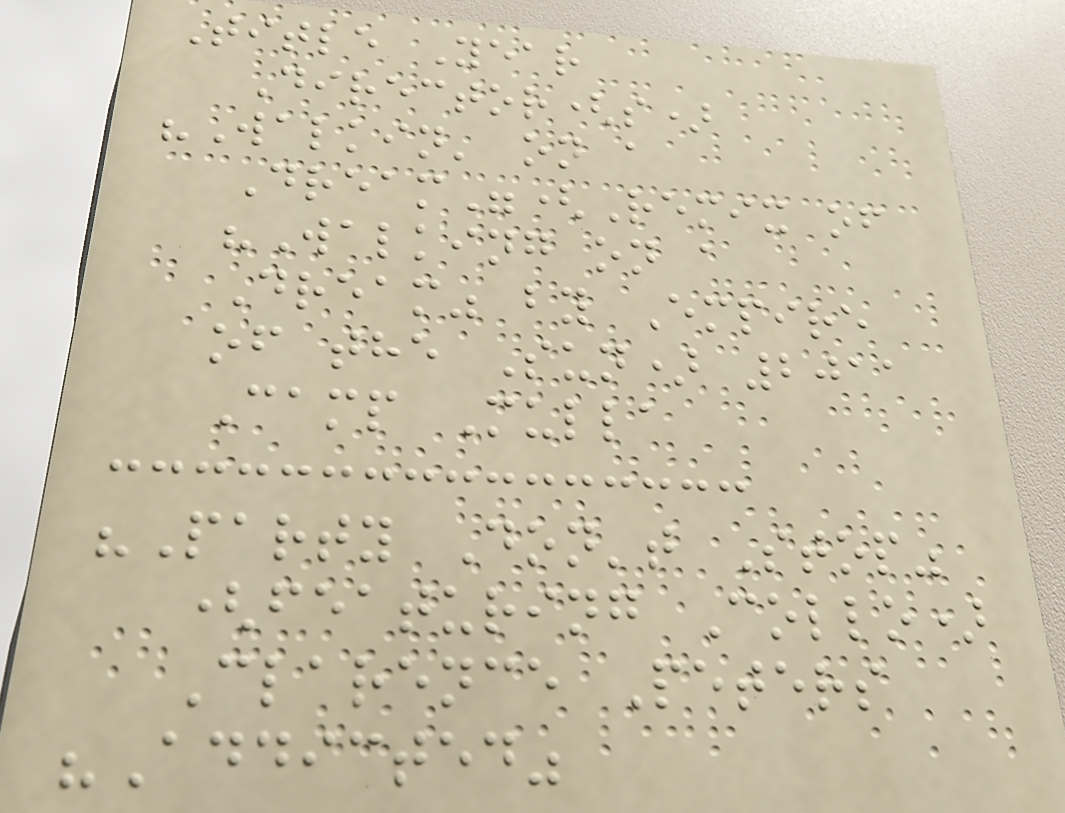Title Year
Director(s)
"Walkin' on a
Dream"(Remix of
"Walking on a
Dream" by Empire
of the Sun) 2011
Camp Mulla
"Party Don't Stop"
(featuring Collo)
Clarence Peters
"Addicted"
